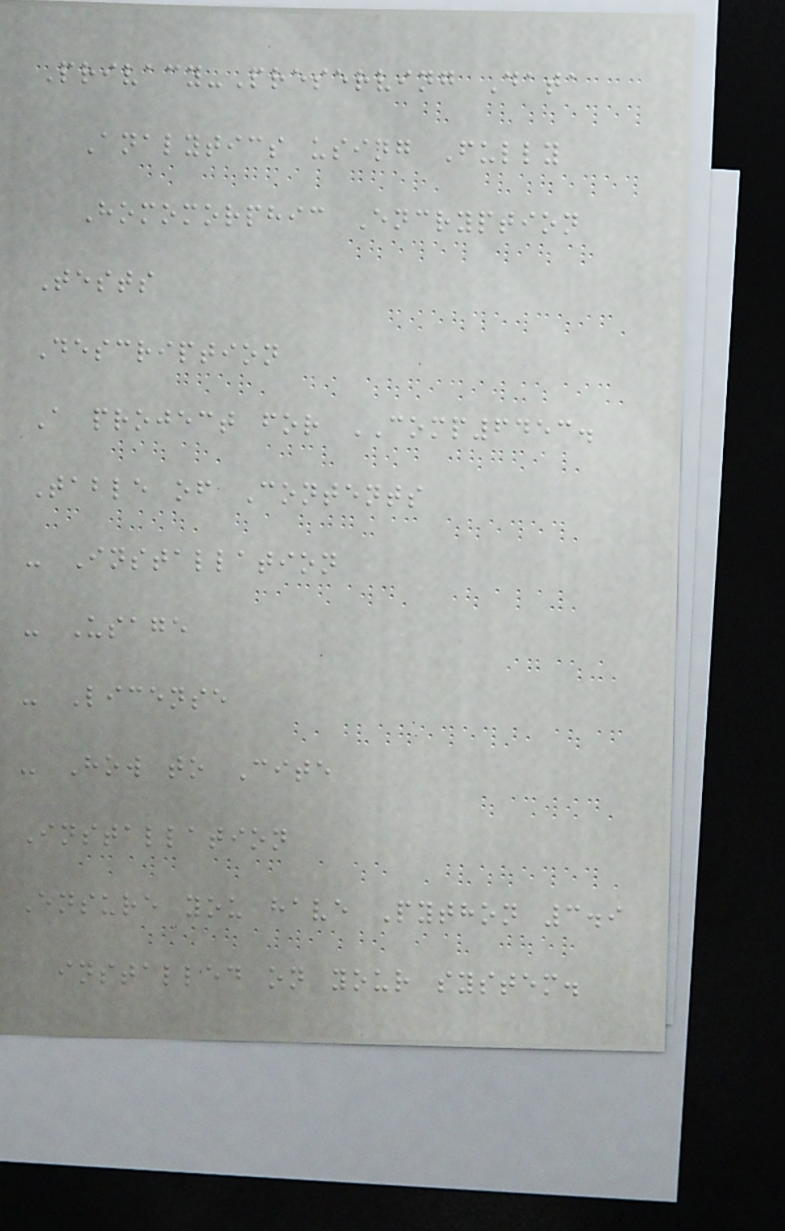Privacy-Preserving Data
Analytics using Fully
Homomorphic Encryption
Tests
Description
A project for COMP6453.
Table of Contents
- Installation
- Usage
- License
- How to Cite
Installation
Ensure you have Python 3.9
installed on your system.
